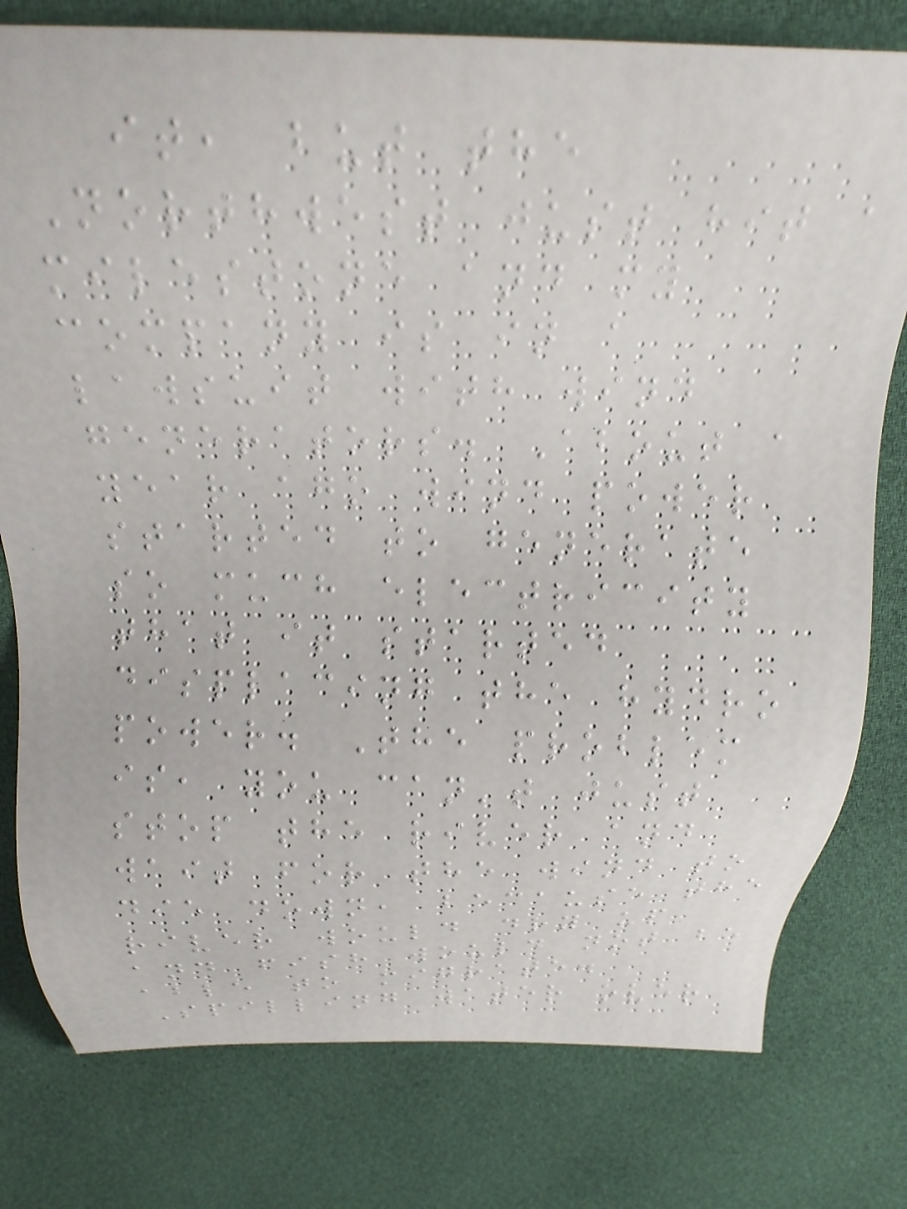it, but the
Northwest just hit a
milestone and my
company is in a
lawsuit with wind
generators. About a
year ago wind power
started to generate
so much electricity
that it started
displacing the hydro
power. The problem
is, you can't just
stop the river and
wait for the wind to
die down, because the
river would dry up
and fish would not be
able to migrate.
Spilling water over
